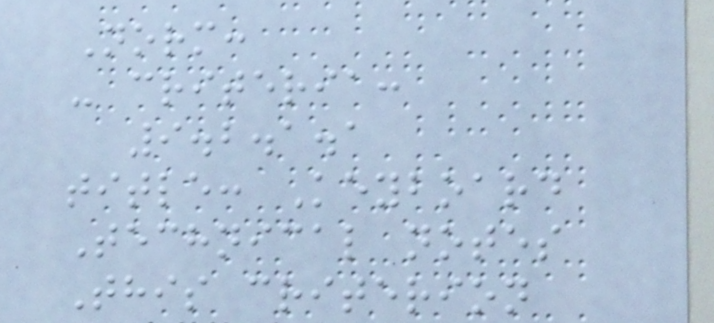Norm:
- criteria:
9.2.1.1
title: Keyboard
Technical notes
This criterion
